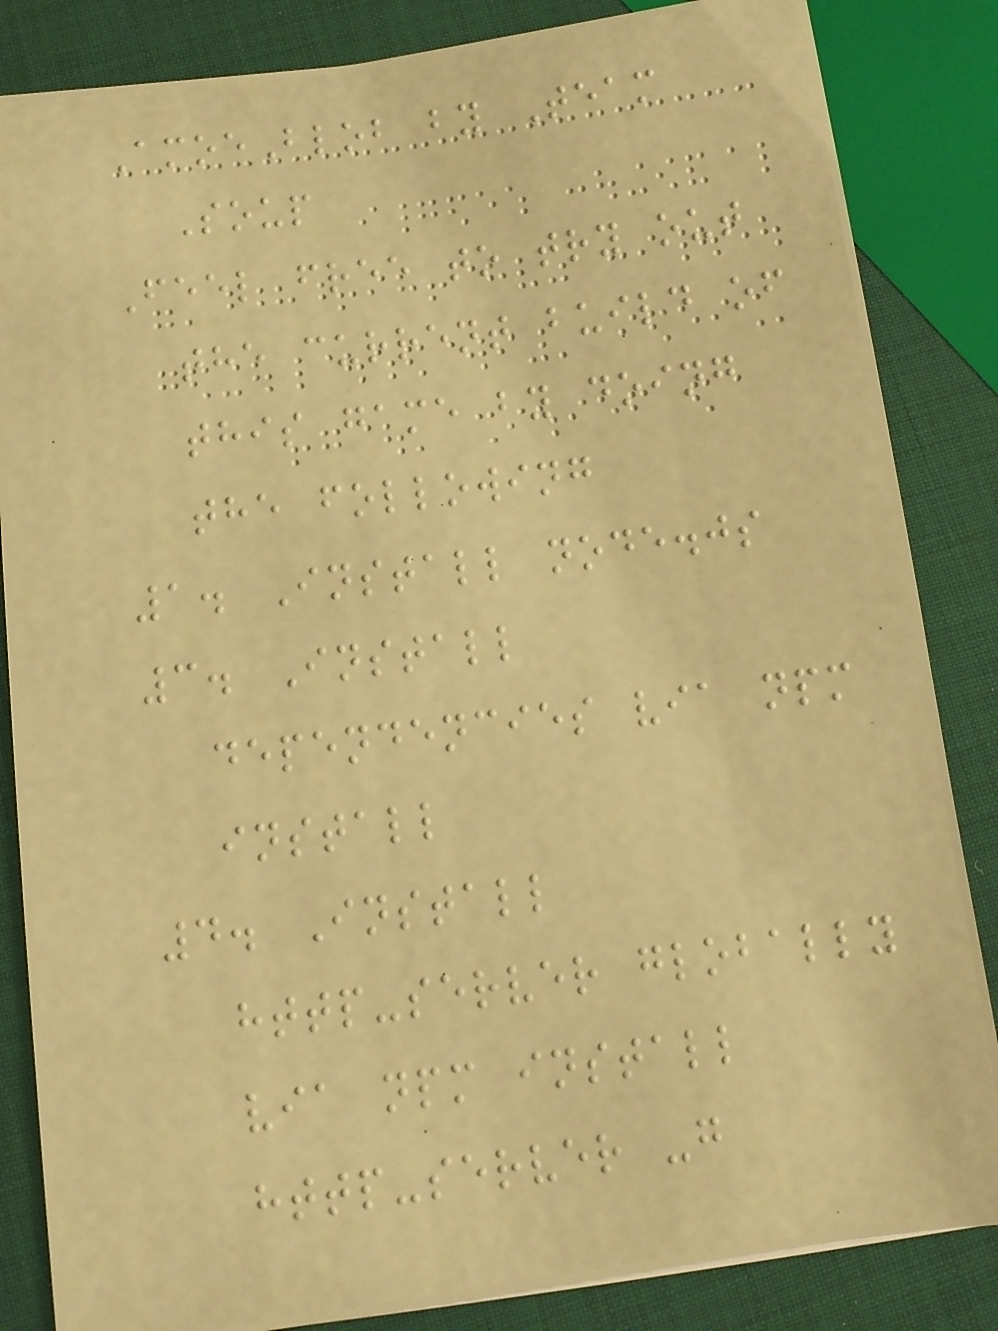AmoeBlob by Team
Soup
Feel free to try out
the current build of
this game by doing
the following
1. Install node.js
3. Install
dependencies via npm
install
4. Install
http-server globally
via npm install
http-server -g
